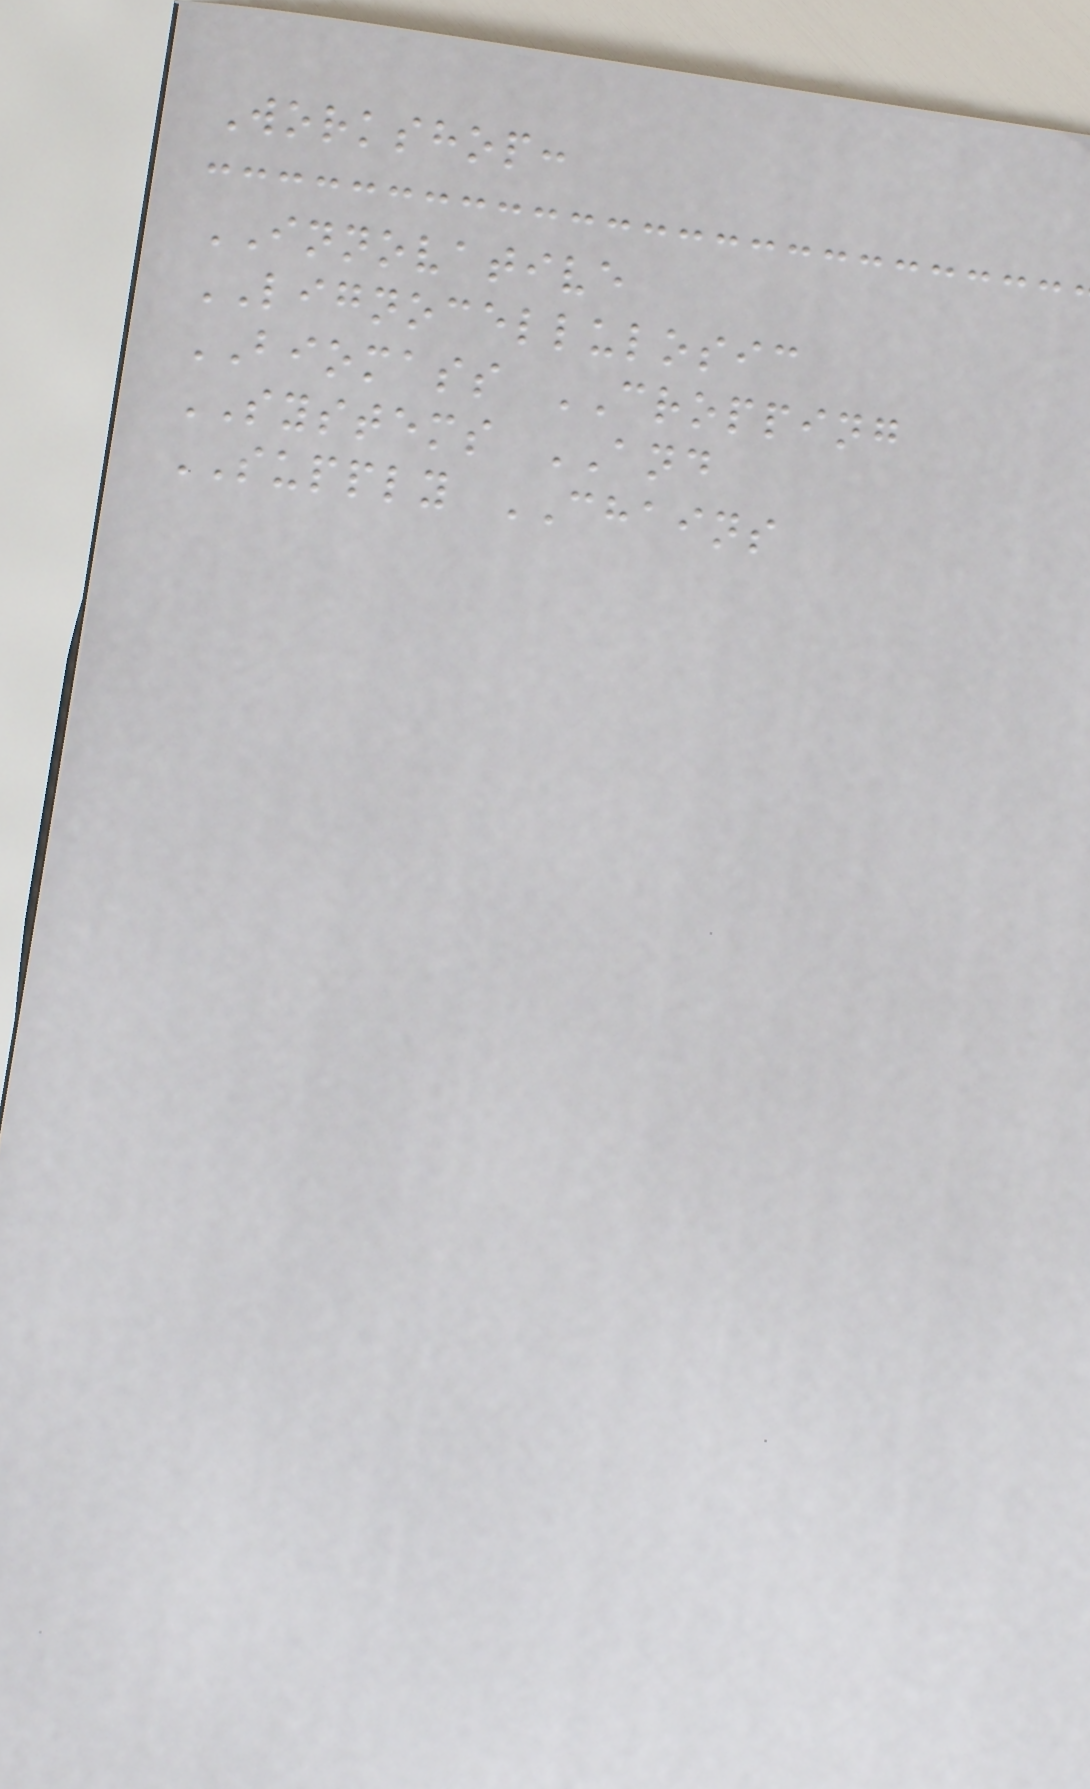Workshop:
INNOVATIVE
LIGNOCELLULOSIC
BIOMASS CROPPING
SYSTEMS AND
SUPPLY CHAINS
